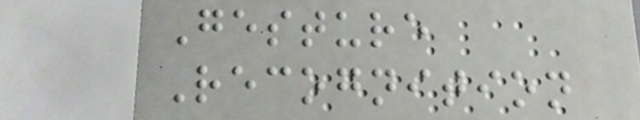Gesture
Recognition
